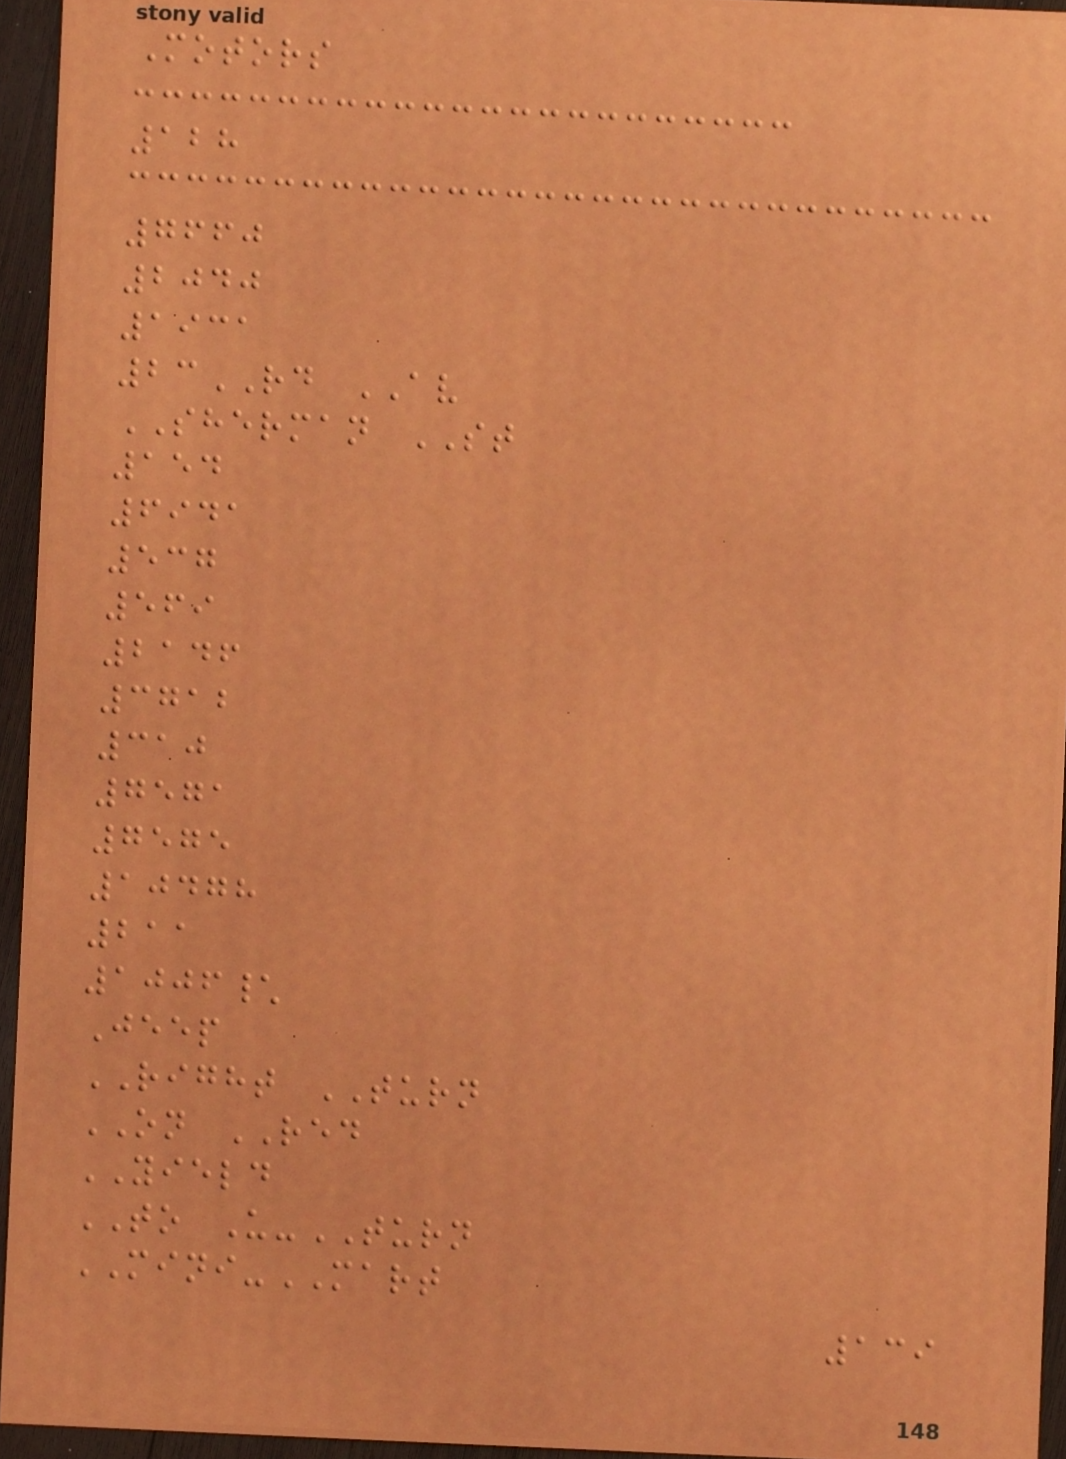Motors
128
7660
2040
1931
23RD AV
SHERMAN ST
154
6941
537
569
2146
3712
310
7571
7575
10478
211
1006\
Jeep
RIGHT TURN
ON RED
YIELD
TO U-TURN
MINI-MART
139
